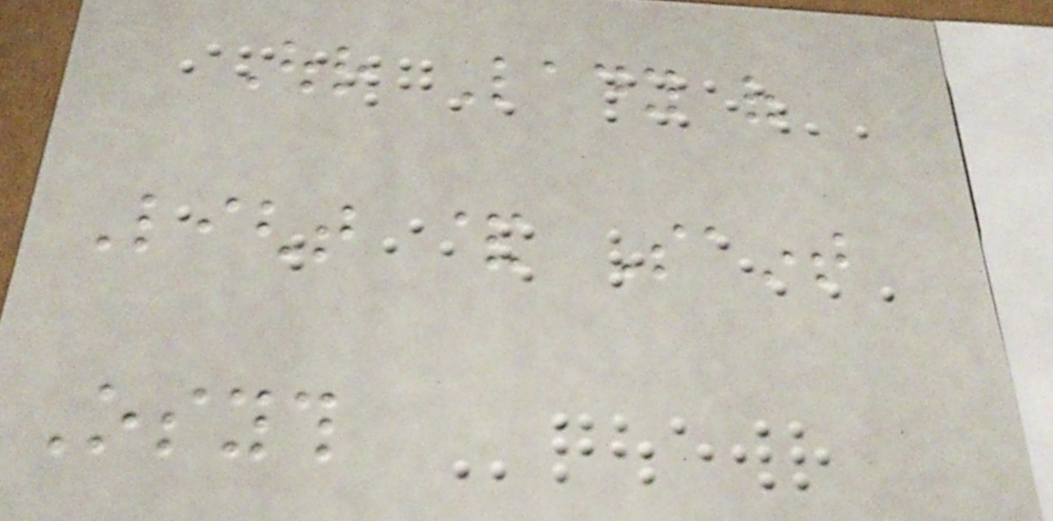Our Lady of
Light & Saint
Osyth
